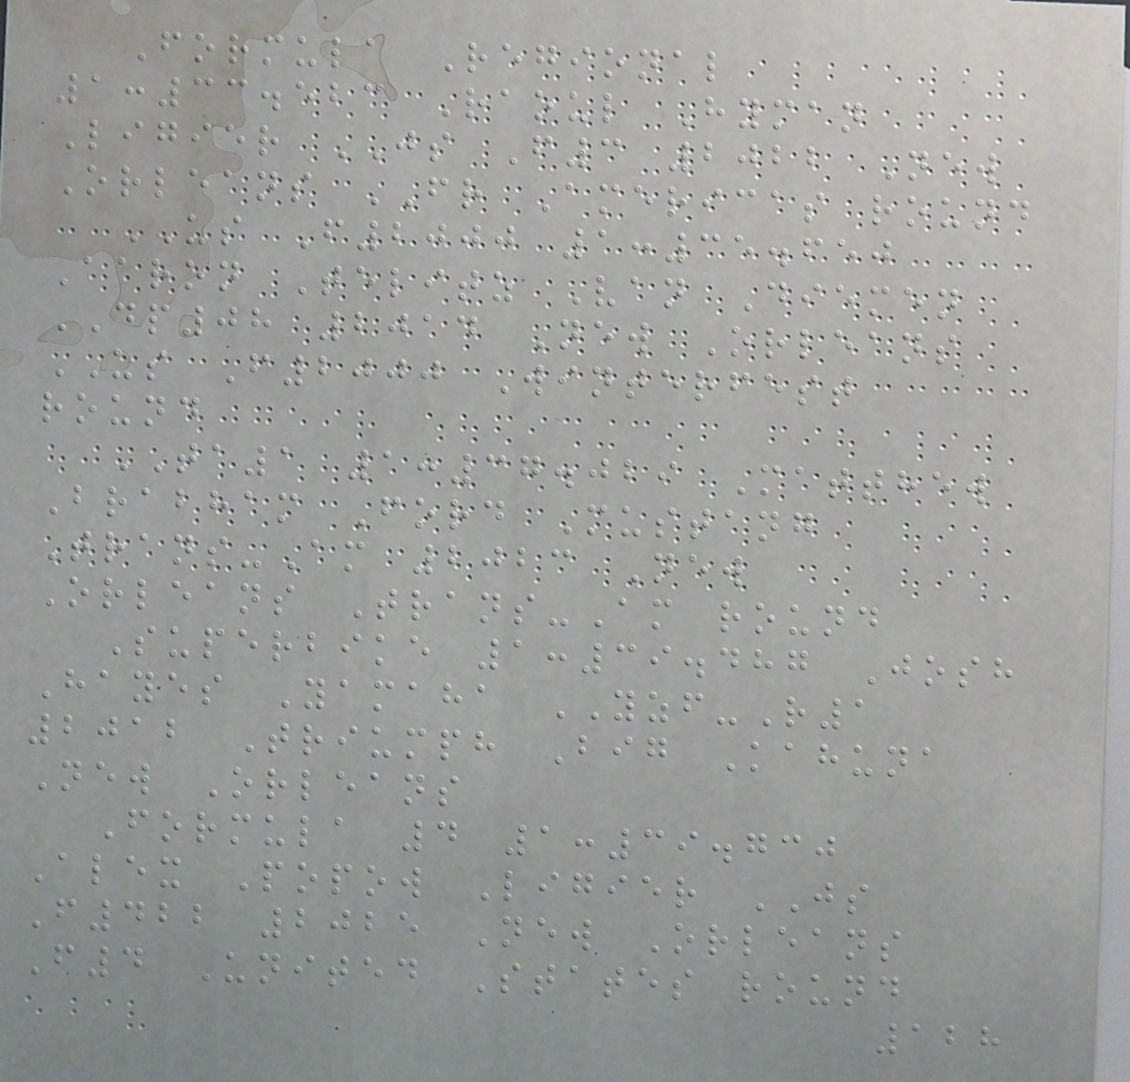Formula Regional
1:33.523 Raoul Hyman
Ligier JS F3 2022 New
Orleans FR Americas round
US F2000 1:35.650
Aaron Telitz Van Diemen
DP08 2014 New Orleans
US F2000 Winterfest
round
TA1 1:37.029 Matthew
Brabham Ford Mustang
Trans-Am 2023 New
Orleans Trans-Am round
Superbike 1:39.487 Josh
Hayes Yamaha YZF-R1
2012 Triumph Big Kahuna
New Orleans
Formula 4 1:39.730
Alex Popow Ligier JS
F422 2025 New Orleans
F4 United States round
128
